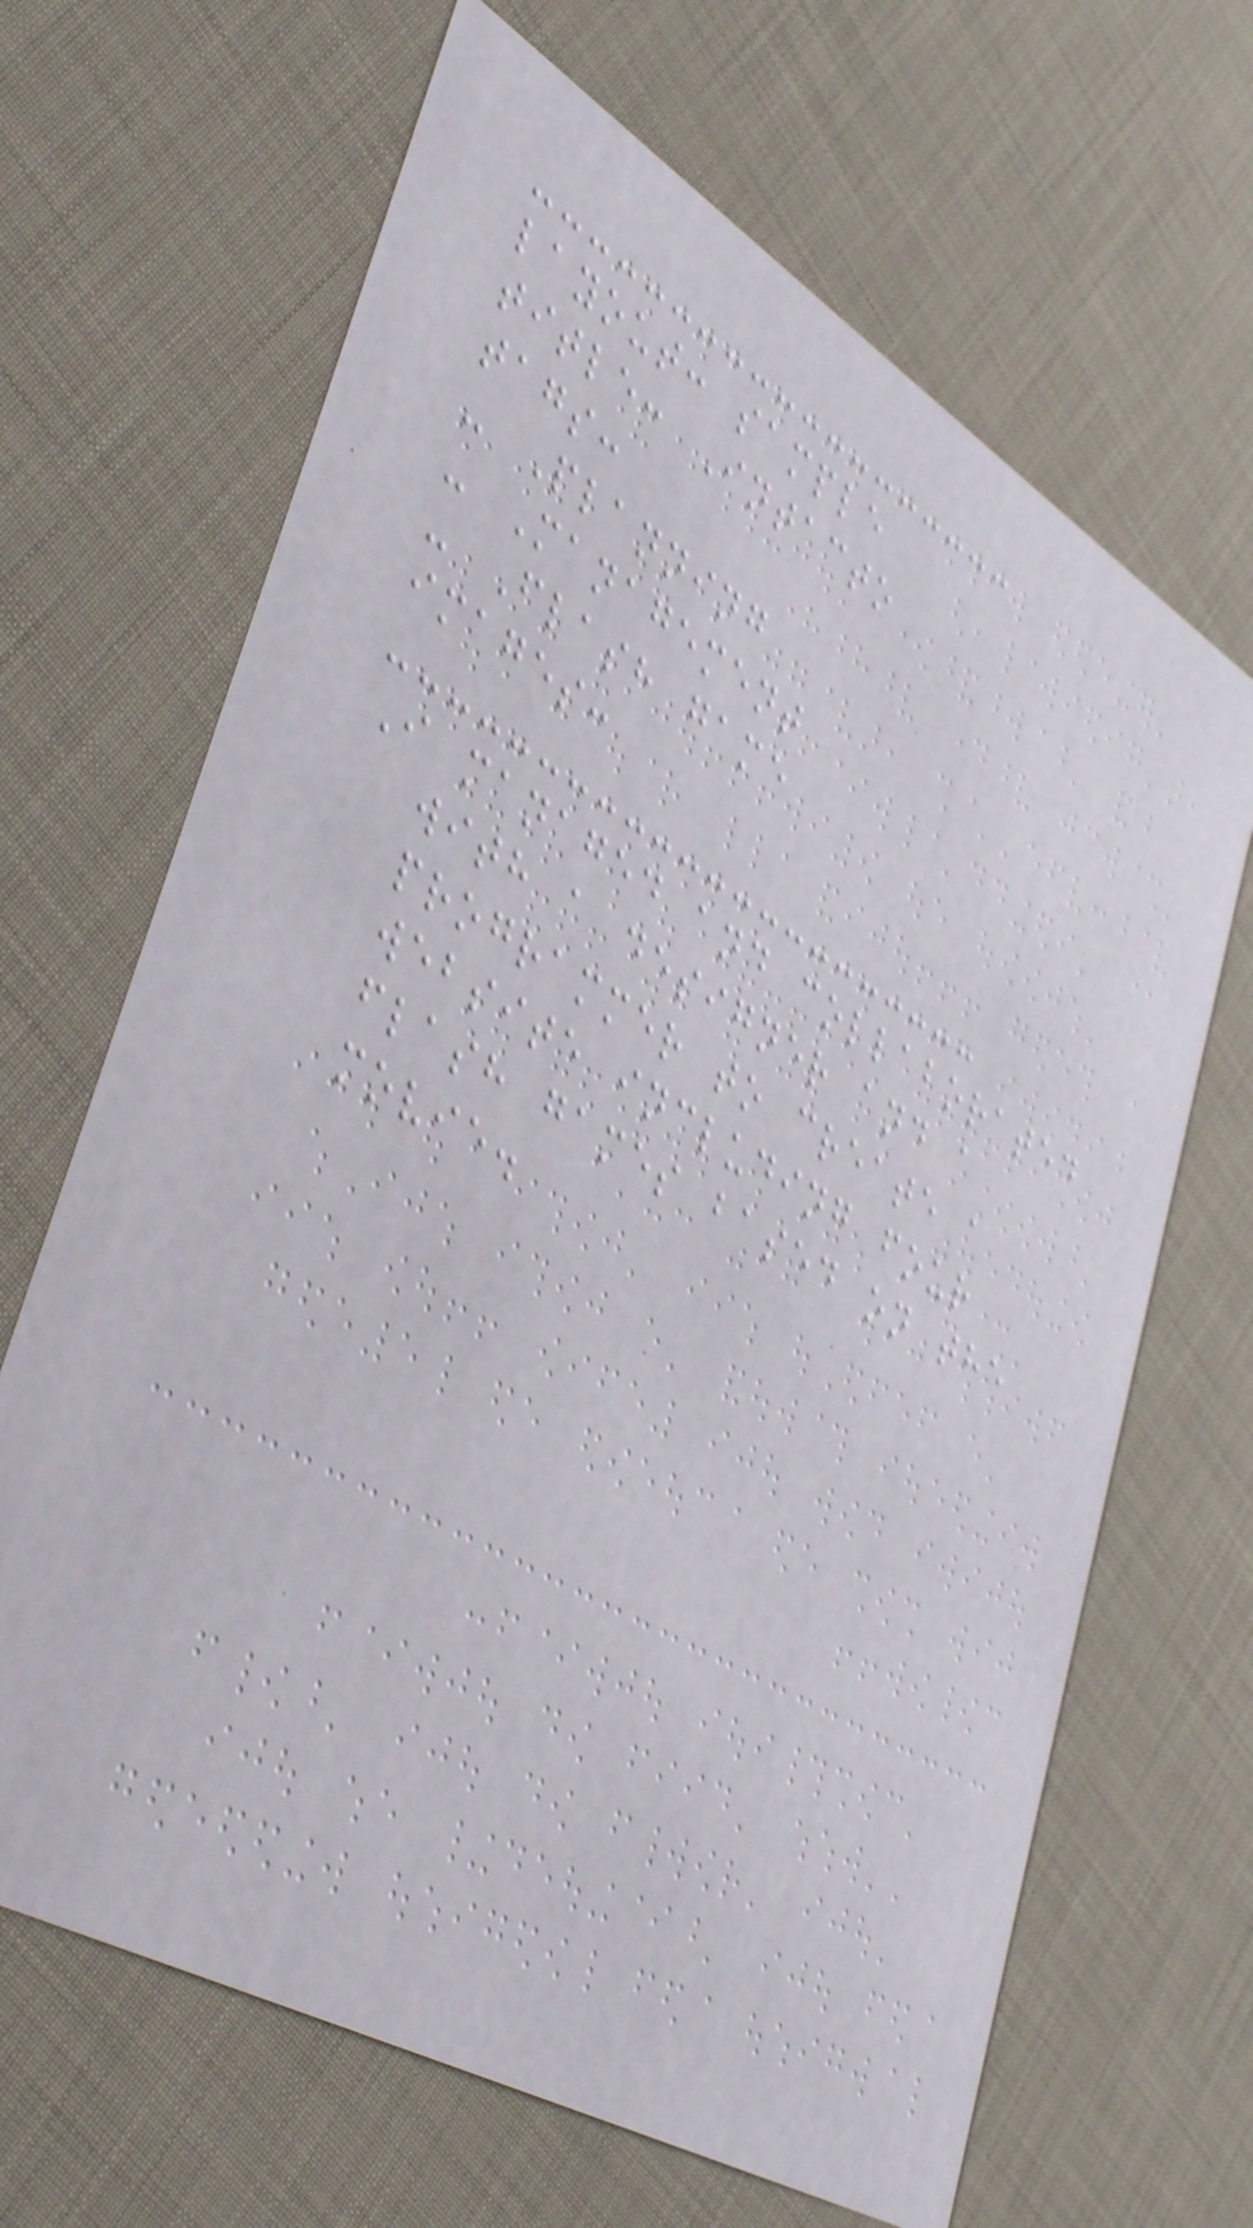layout: sample
title: Intacto
tags:
- Planning
- Management
- Flash game
images:
I managed and collaborated
with a designer and a
programmer to create a
website including four
flash games based on the
movie.
